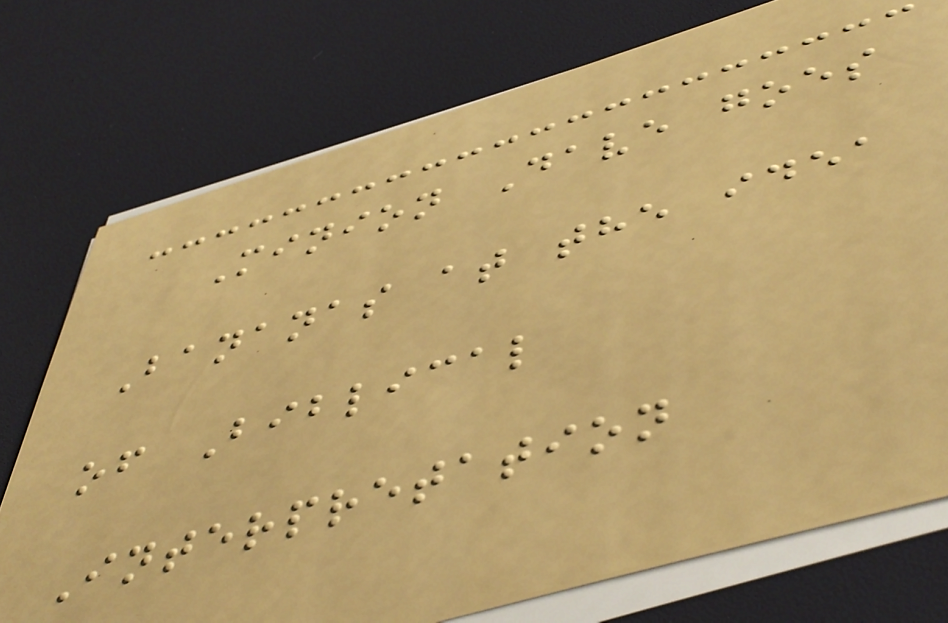Minion Dave goes
Bananas at the idea
of Biblical
Interpretation
